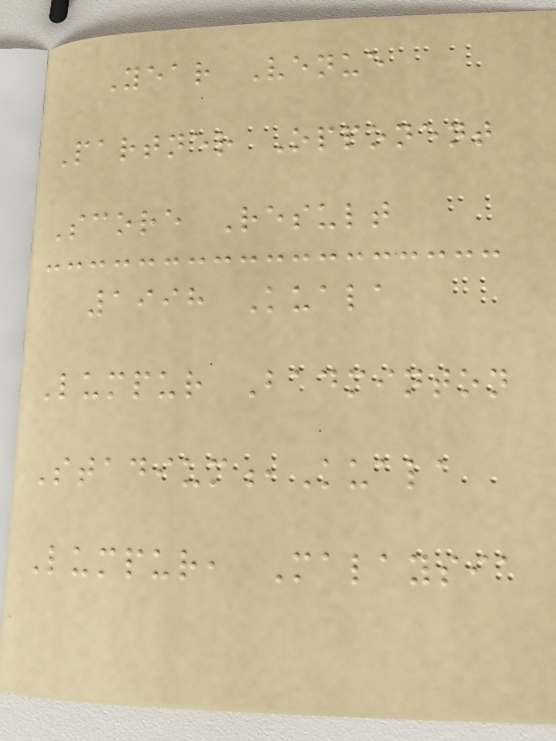Year Venue
Partner Opponent
Score Result
1998 Kuala
Lumpur Badminton
Stadium,Kuala
Lumpur, Malaysia
